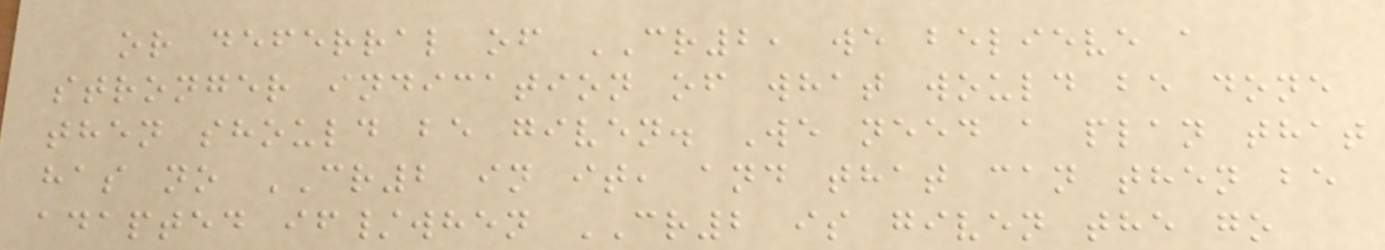or deferral of CR2, we believe a
stronger indication of what would be done
then should be given. We need a plan that
has no CR2 in it, and that can then be
adapted if/when CR2 is given the go
